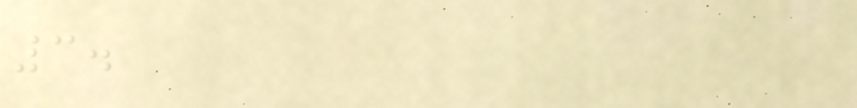3.
